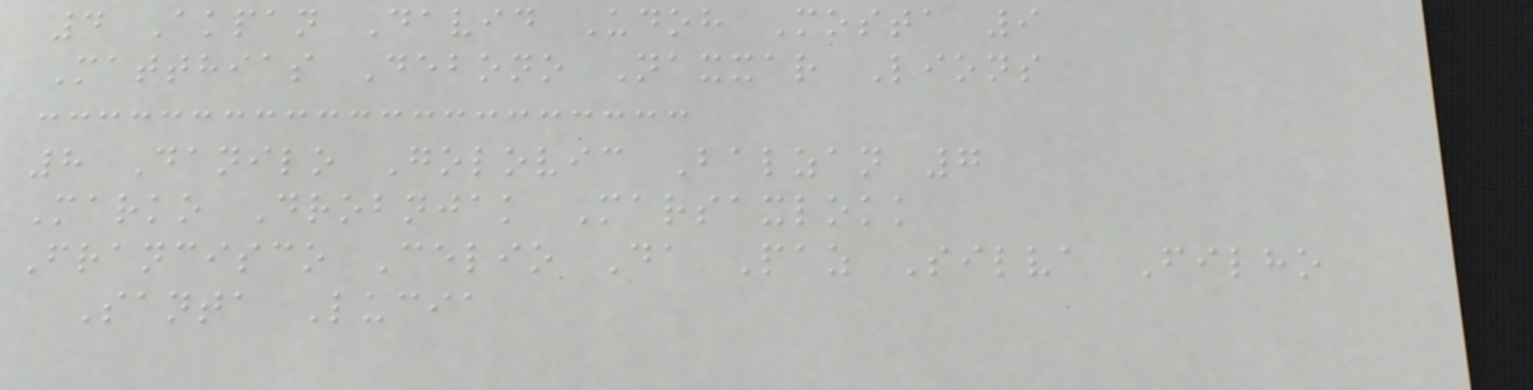4 Akpan David Udoh Mosta 9
Matthias Debono Naxxar Lions
8 Danilo Golovic Balzan 7
Marko Drobnjak Marsaxlokk
Francisco Celio Da Paz Silva Filho
Santa Lucia
